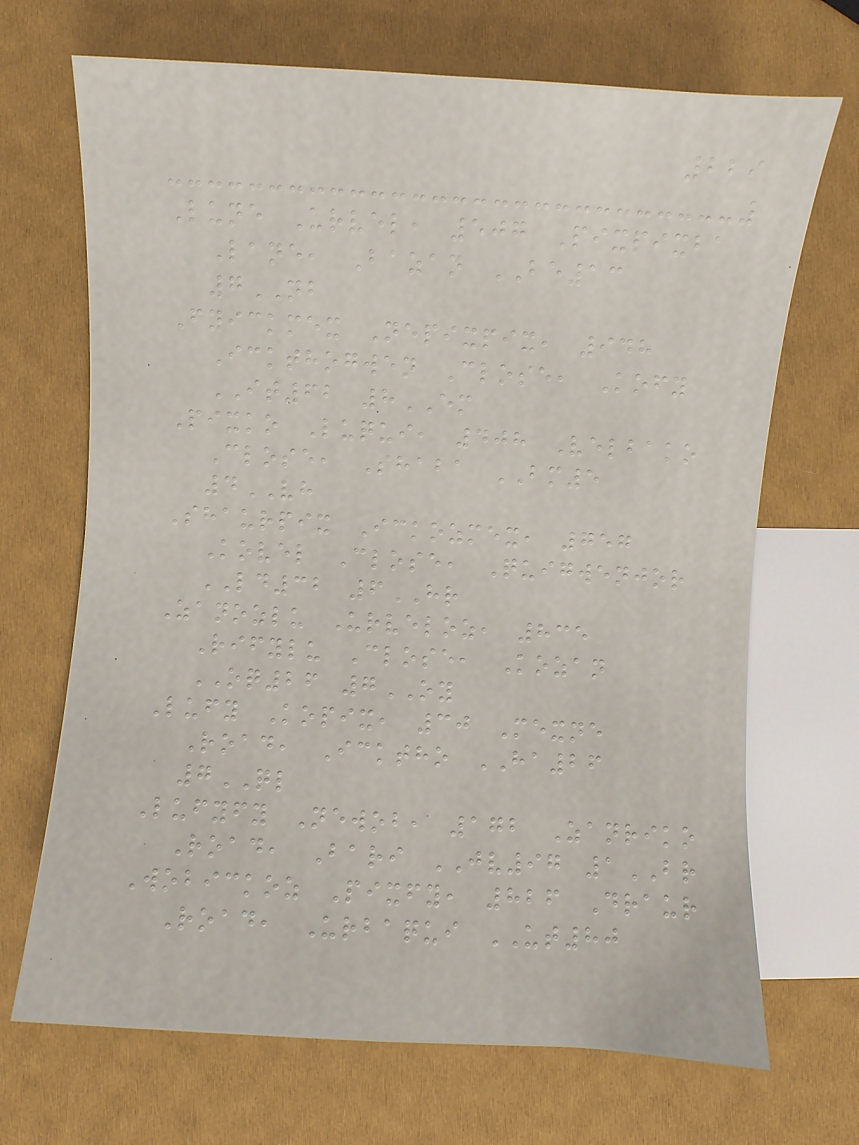229
Lune Urvel, 507 Pixpixba
Lane, Bazan BE13
7NB
Fyickmex Nepixpix, 948
Ickthogwen Close, Kofy
IT62 8EM
Pixko Luqui, 408 Velbako
Close, Shaba BM5
4VH
Shaurpix Ickozmex, 757
Kovel Close, Quigwenjor
LD32 6HR
Zanozlu Urveloz, 835
Rifylu Close, Kozan
OQ26 7OY
Lufy Kopix, 30 Mexne
Road, Icktho HA26
7QL
Lufyfy Newob, 172 Zanriko
Road, Bari JV97 1BR
Wobickoz Pixfy, 826 Draur
Road, Urbaqui UT80
